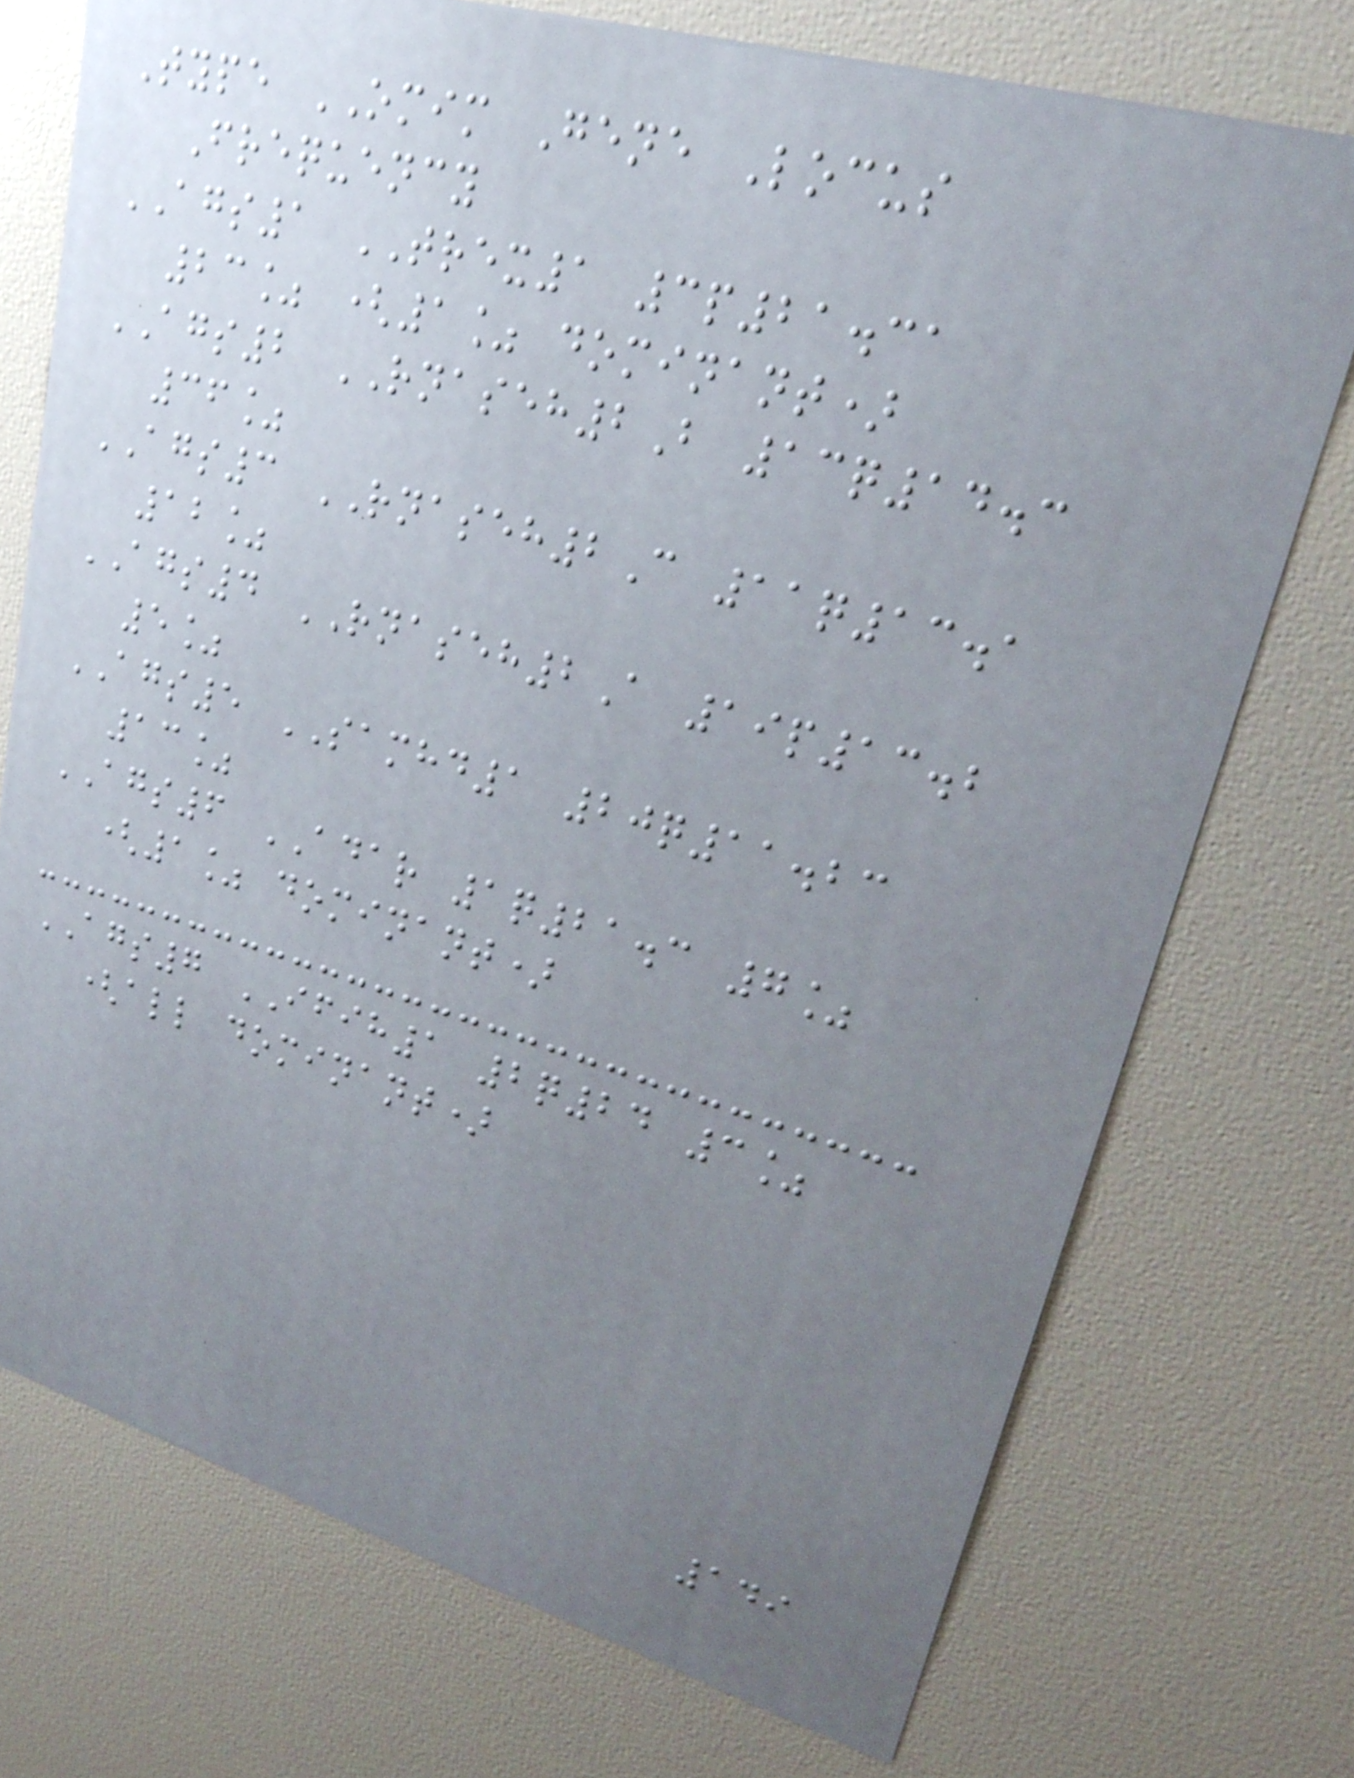Type OMIM Gene Locus
Frequency
AGS1 TREX1 3p21.31
23% (1% dominant)
AGS2 RNASEH2B 13q14.3
36%
AGS3 RNASEH2C 11q13.1
12%
AGS4 RNASEH2A 19p13.2
5%
AGS5 SAMHD1 20q11.23
13%
AGS6 ADAR 1q21.3 7%
(1% dominant)
AGS7 IFIH1 2q24 3%
(all dominant)
149
